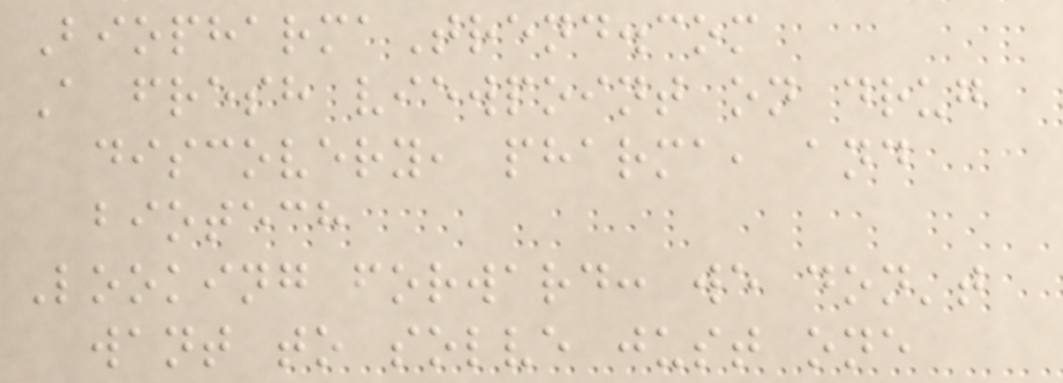BiopharmaTrend.com
A fresh viewpoint on drug
discovery, pharma, and
biotech
Looking forward: we don't
want to solve just one
